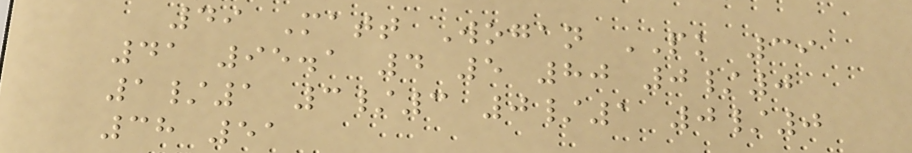49 Matt Wogan PK 39
41 95.1 4 5 80 0/0
1/1 3/3 0/1 0/0
38 51
